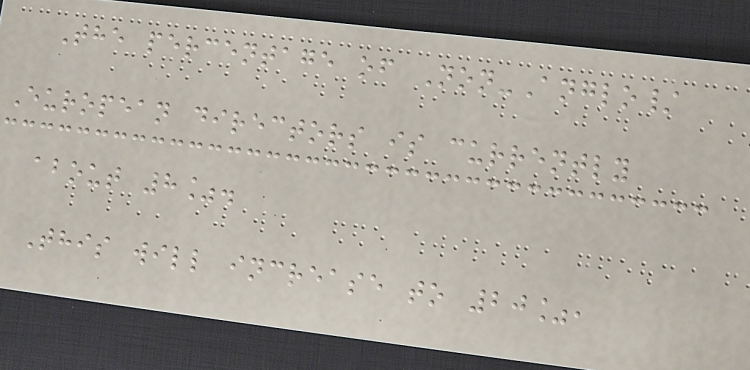The percentage of Non-Anglo/
European directors is currently
about 8%.
This will increase to 20%,
